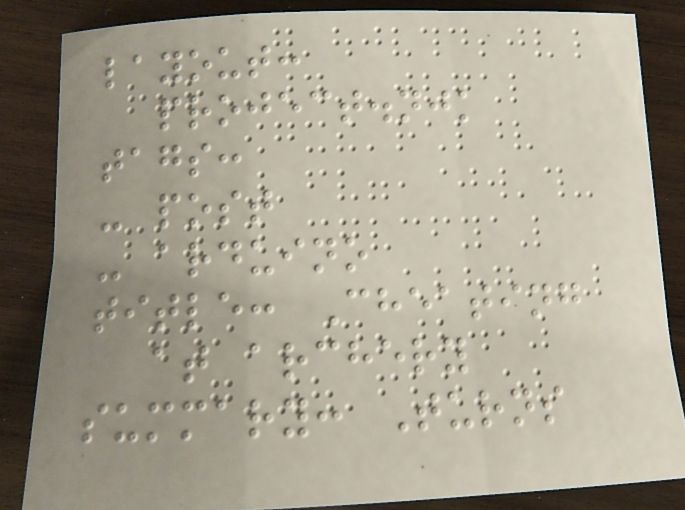layout:
project.njk
tags:
- post
- arduino
title: Cheating
at archery
summary: Turns
